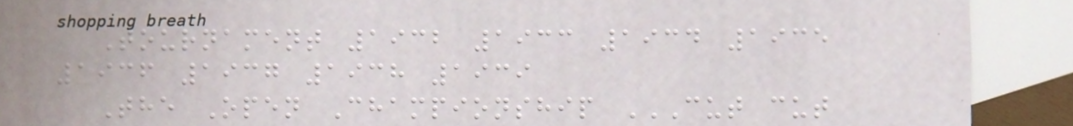Tournament 1932 1933 1934 1935
1936 1937 1938 1939
The Open Championship CUT CUT
